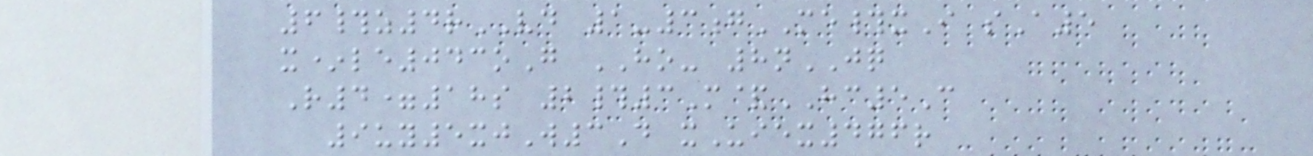6#z4rVD 1-3gME#xI sA5
x*le043oG HO- 8nJQ
R4=18s 2#3M&HC5C
9uy5xjW3D xUiex476r
